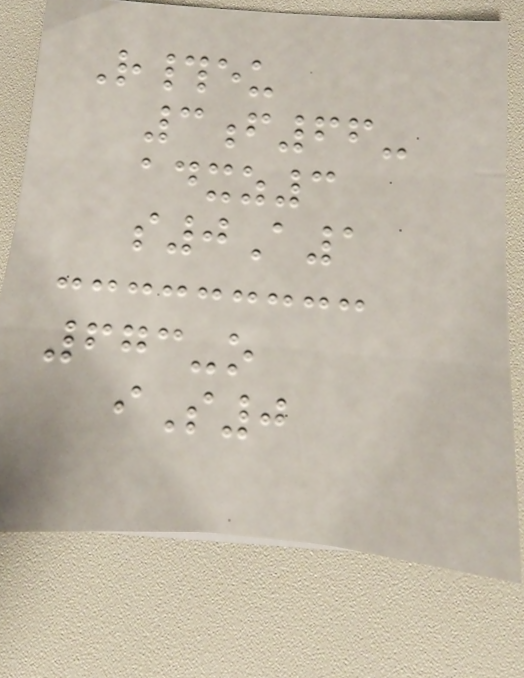R#eu
3f66-
adxz3
s0A1
673-o
iS0
